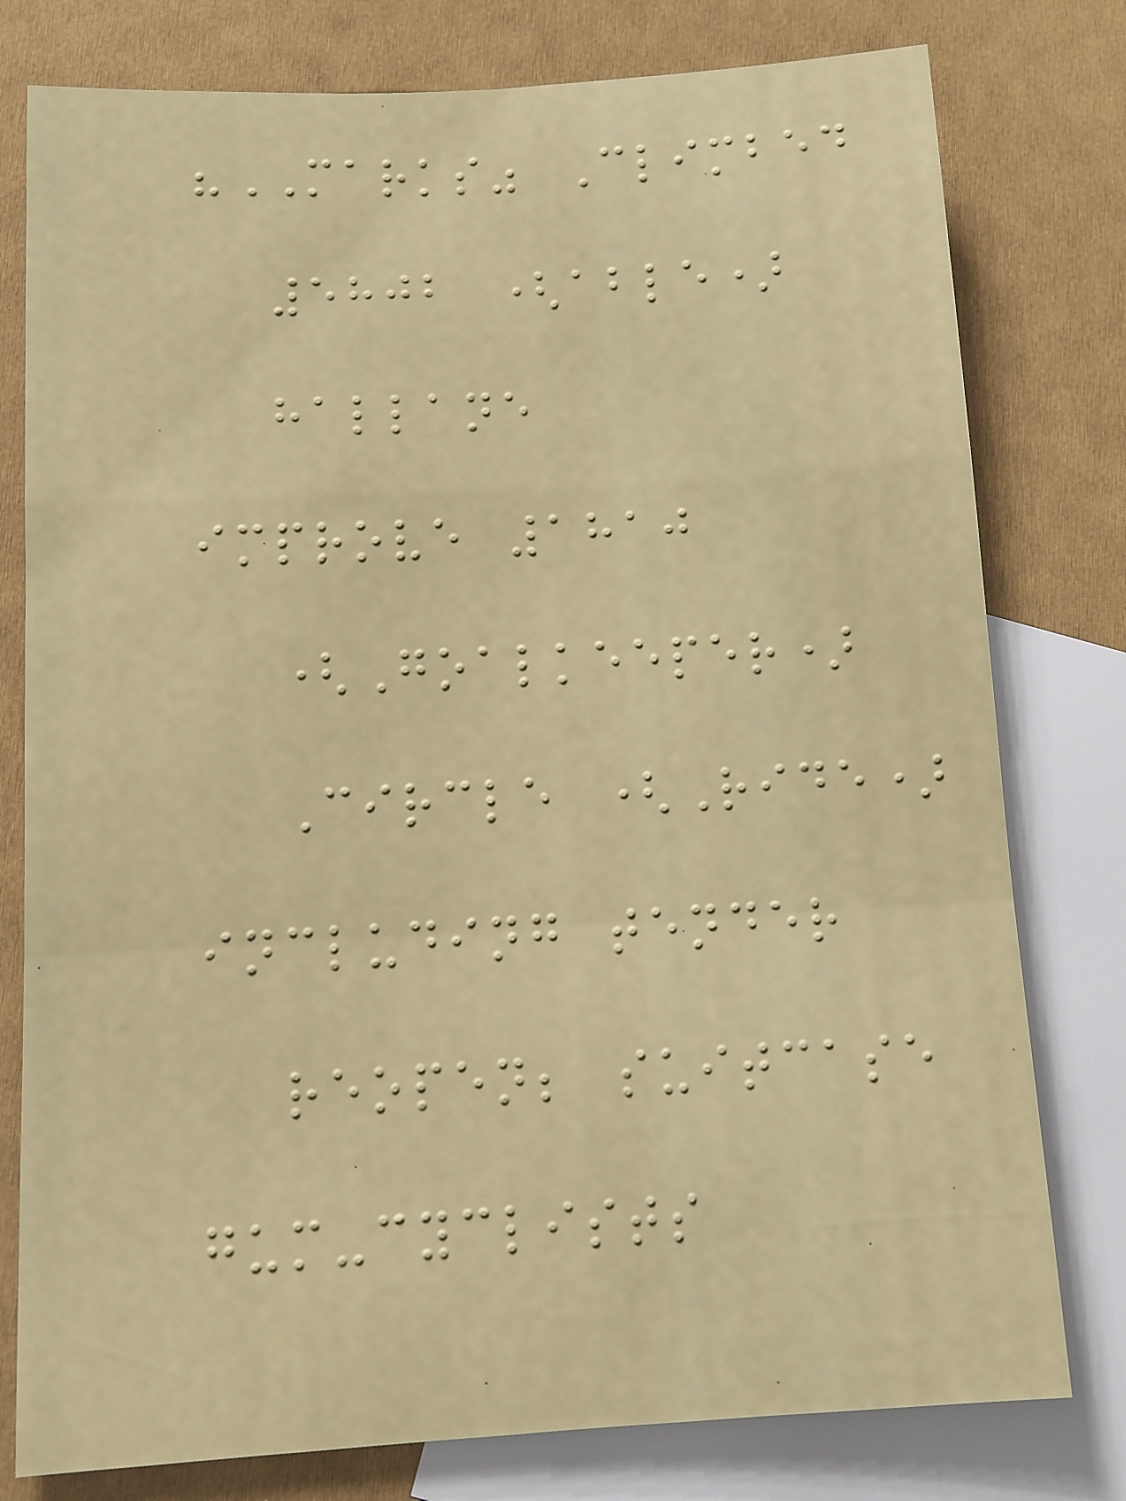"MARKS" Climbed
5802 (able)
hallane
improve 1810
(Goalkeeper)
Circle (Ride)
including tender
reopen; suitcase
gum-cyclists
